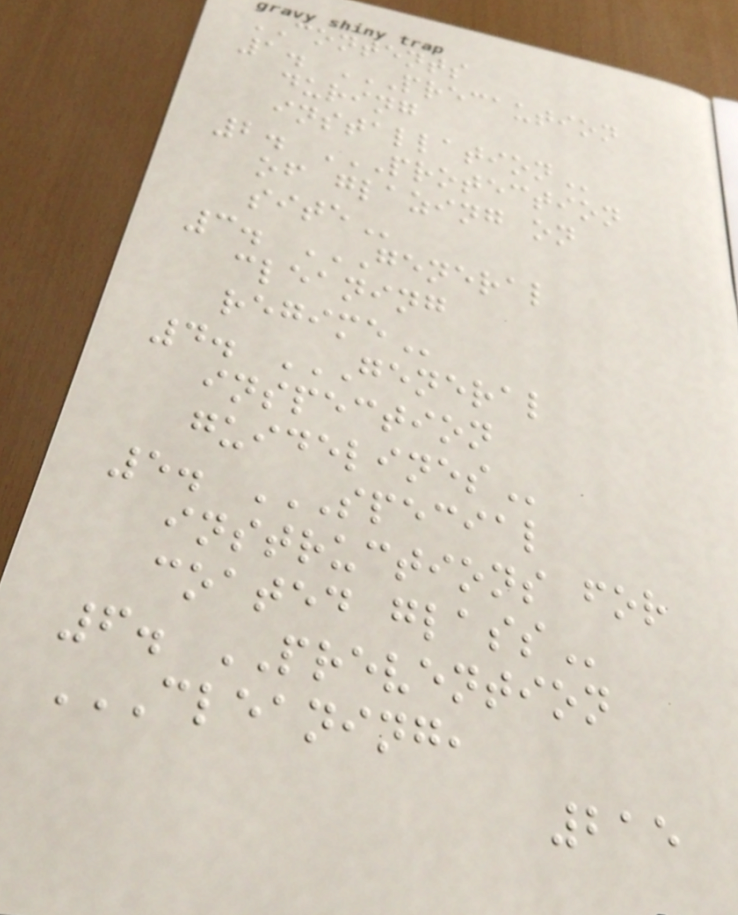CONTENTS
1. PRECAUTION
DURING
INSTALLATION
2. PROTECTION
OF GLAZING ON
SITE
3. GENERAL
CLEANING
REGIME
4. GENERAL
INSPECTION
GUIDELINES
5. SPECIAL
INSTRUCTIONS FOR
COATED GLASS
6. PREVENTION
CLEANING,
215
